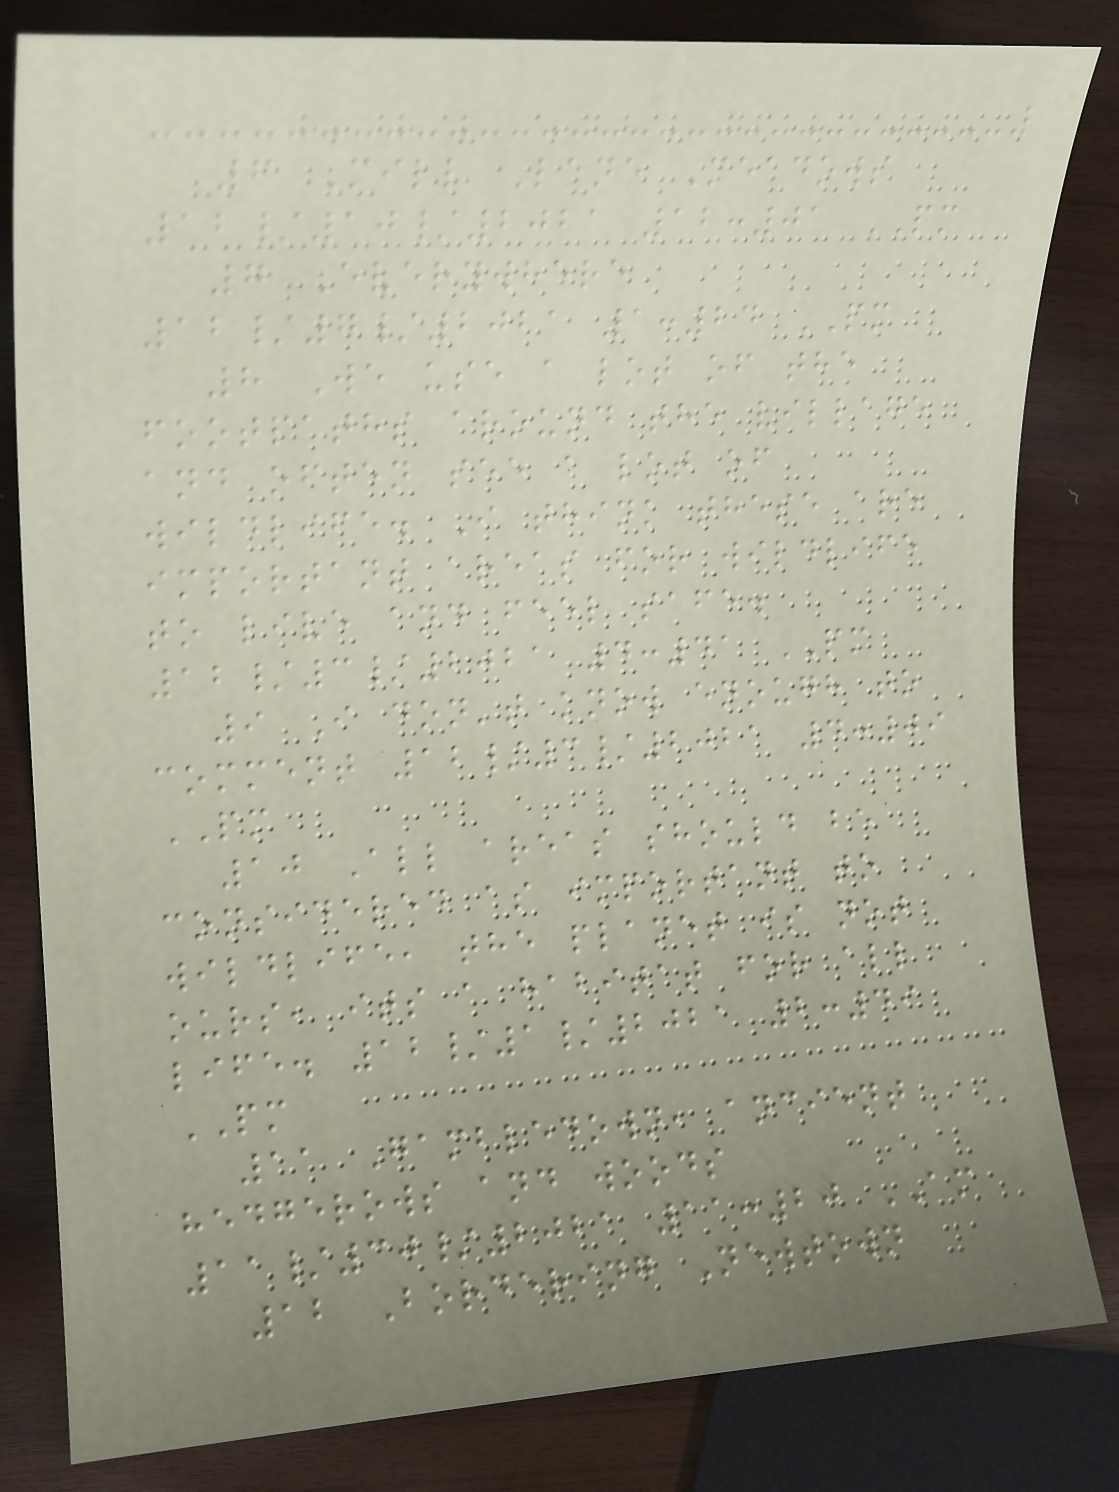6 Mill Lane Meadows
12/10/2021 12:01 PM
7 Everywhere
12/7/2021 1:24 PM
8 We use a lot of the
footpaths around the village
and often see a lot of
wildlife. I think these are
important areas for wildlife
to live and feel safe.
12/3/2021 4:41 PM
9 I don't know enough to
comment 12/3/2021 4:09
PM
10 All areas should be
considered as important to
wildlife, the planet is not
ours, its a habitat for all
life. 12/1/2021 2:49
PM
11 Gambledown, ancient
hedgerows and woods
11/30/2021 11:20 AM
12 Bordering Newtown
